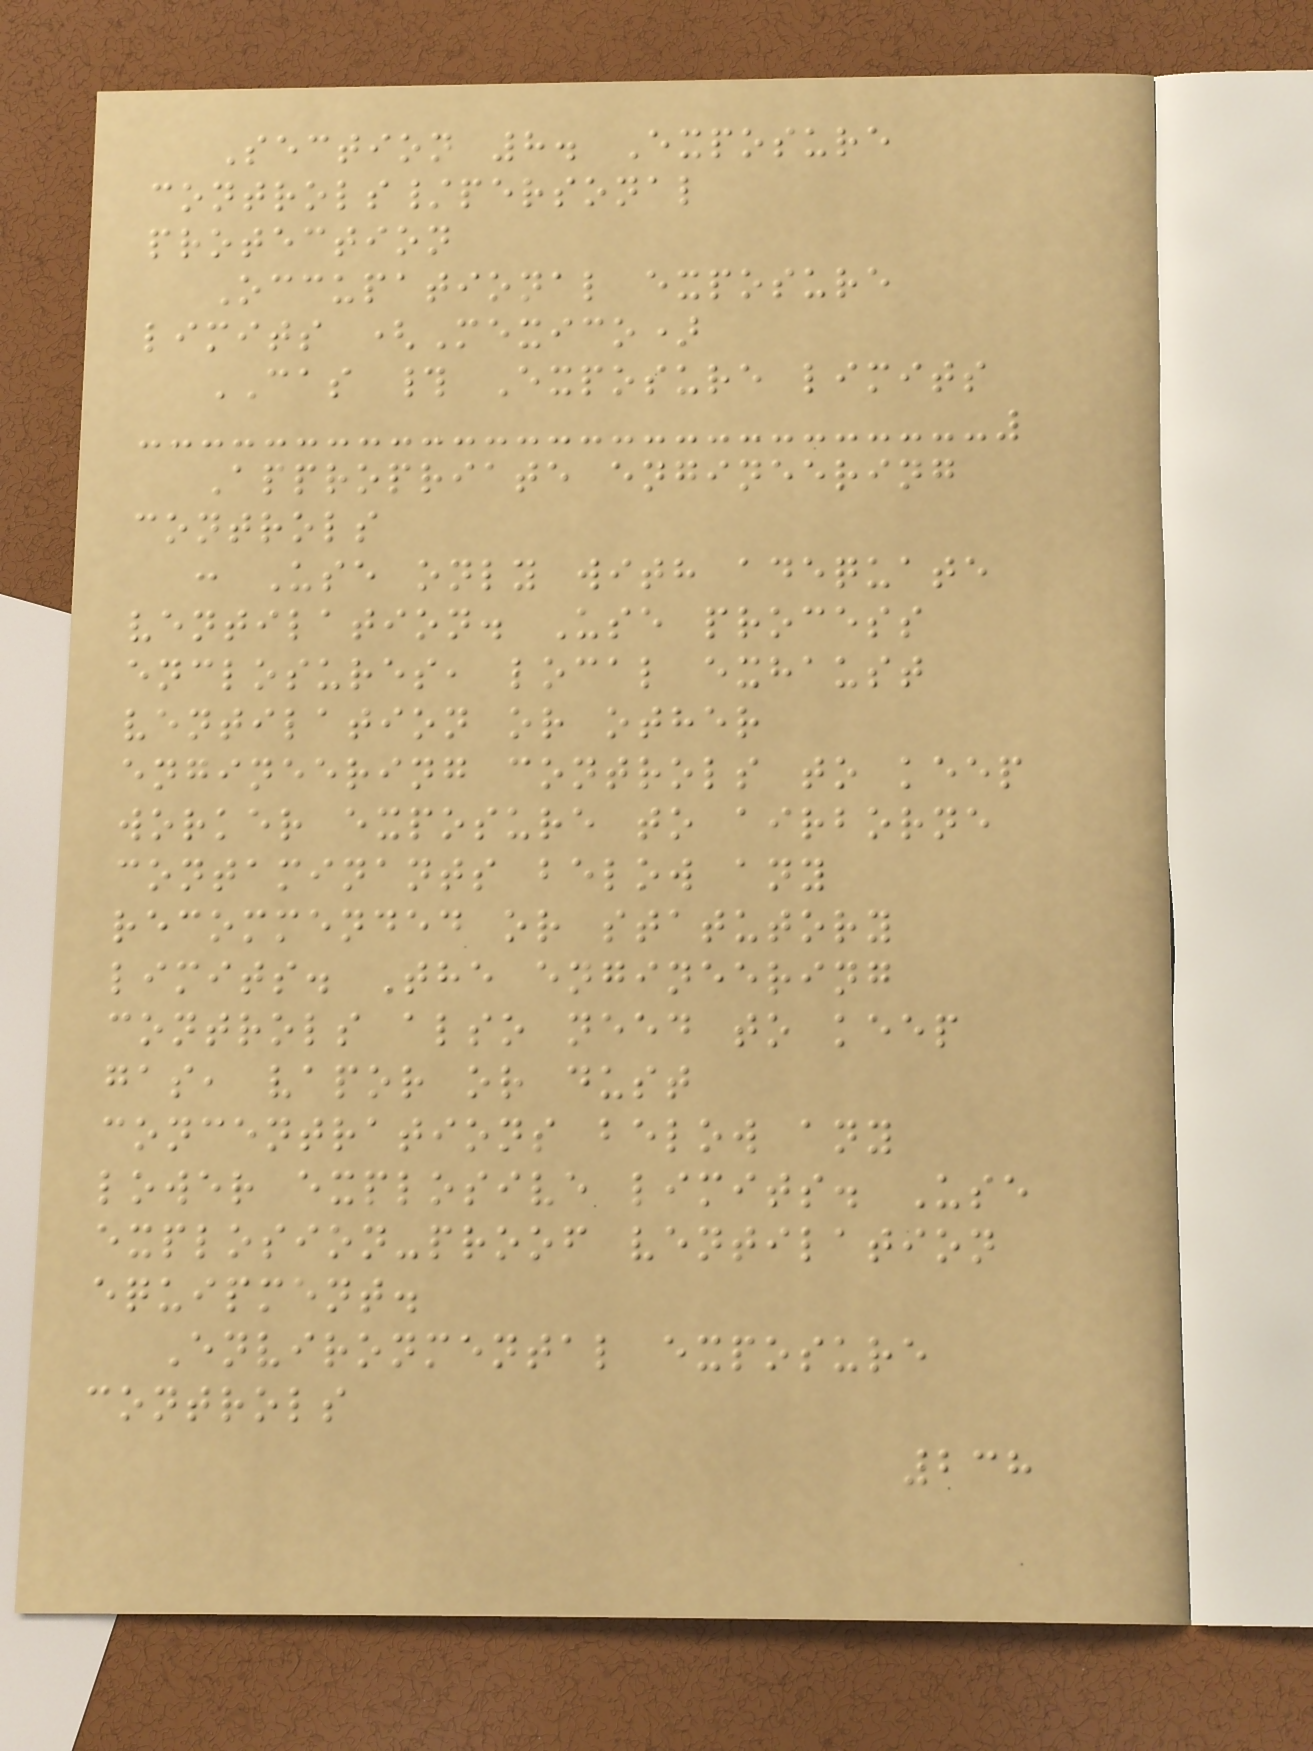Section 8. Exposure
controls/personal
protection
Occupational exposure
limits (Mexico)
CAS # Exposure limits
Appropriate engineering
controls
: Use only with adequate
ventilation. Use process
enclosures, local exhaust
ventilation or other
engineering controls to keep
worker exposure to airborne
contaminants below any
recommended or statutory
limits. The engineering
controls also need to keep
gas, vapor or dust
concentrations below any
lower explosive limits. Use
explosion-proof ventilation
equipment.
Environmental exposure
controls
238
